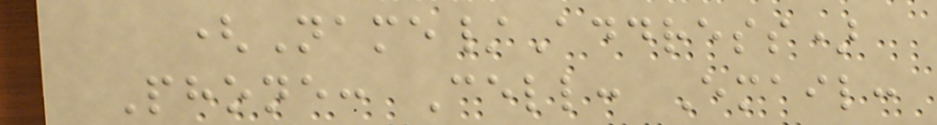(Name/Address)
Phone: Cell: Email:
